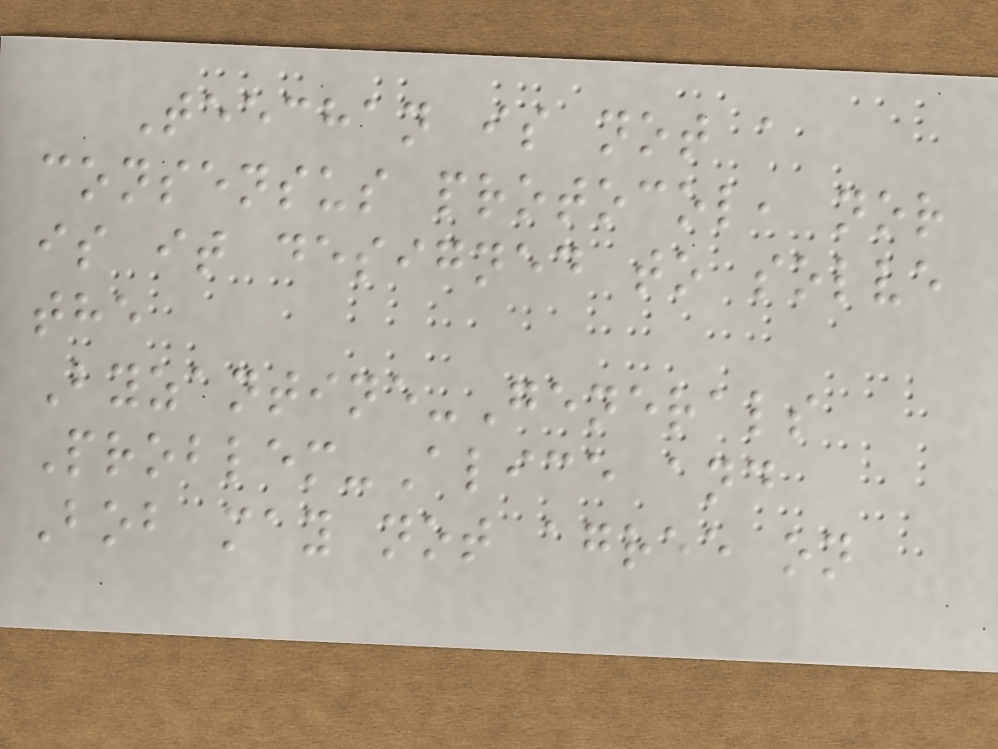Teechan is not a
consensus protocol, nor
is it designed to solve
the
Byzantine-Generals
Problem-Alice and
Bob may not agree on
